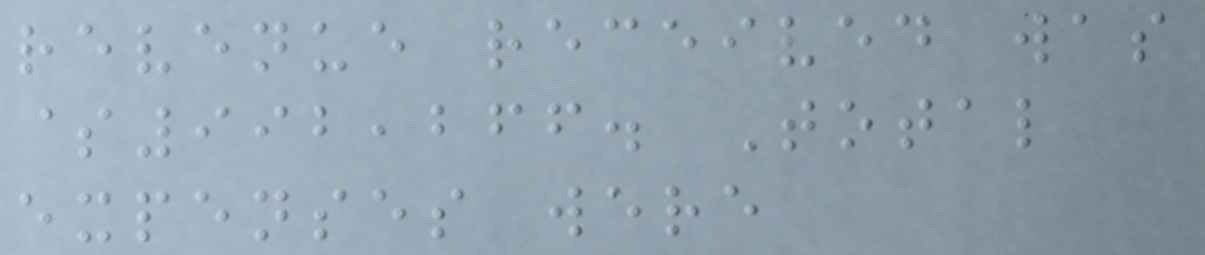revenue received was
$992,266. Total
expenses were
